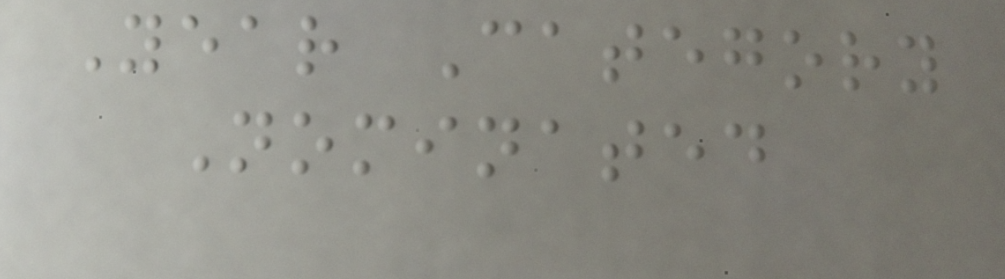Year Category
Nominated
